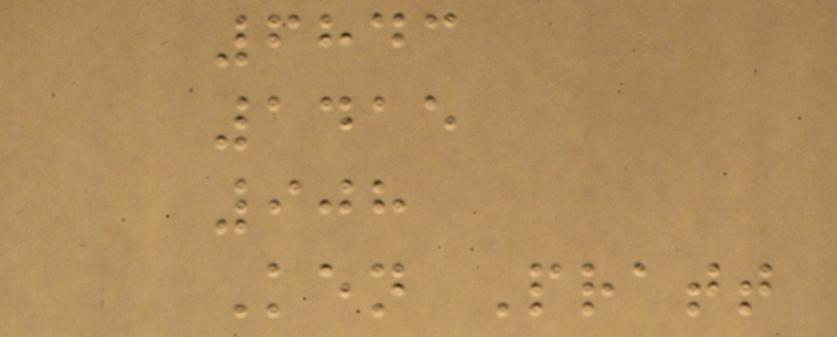6843
1415
908
Ken Pratt
